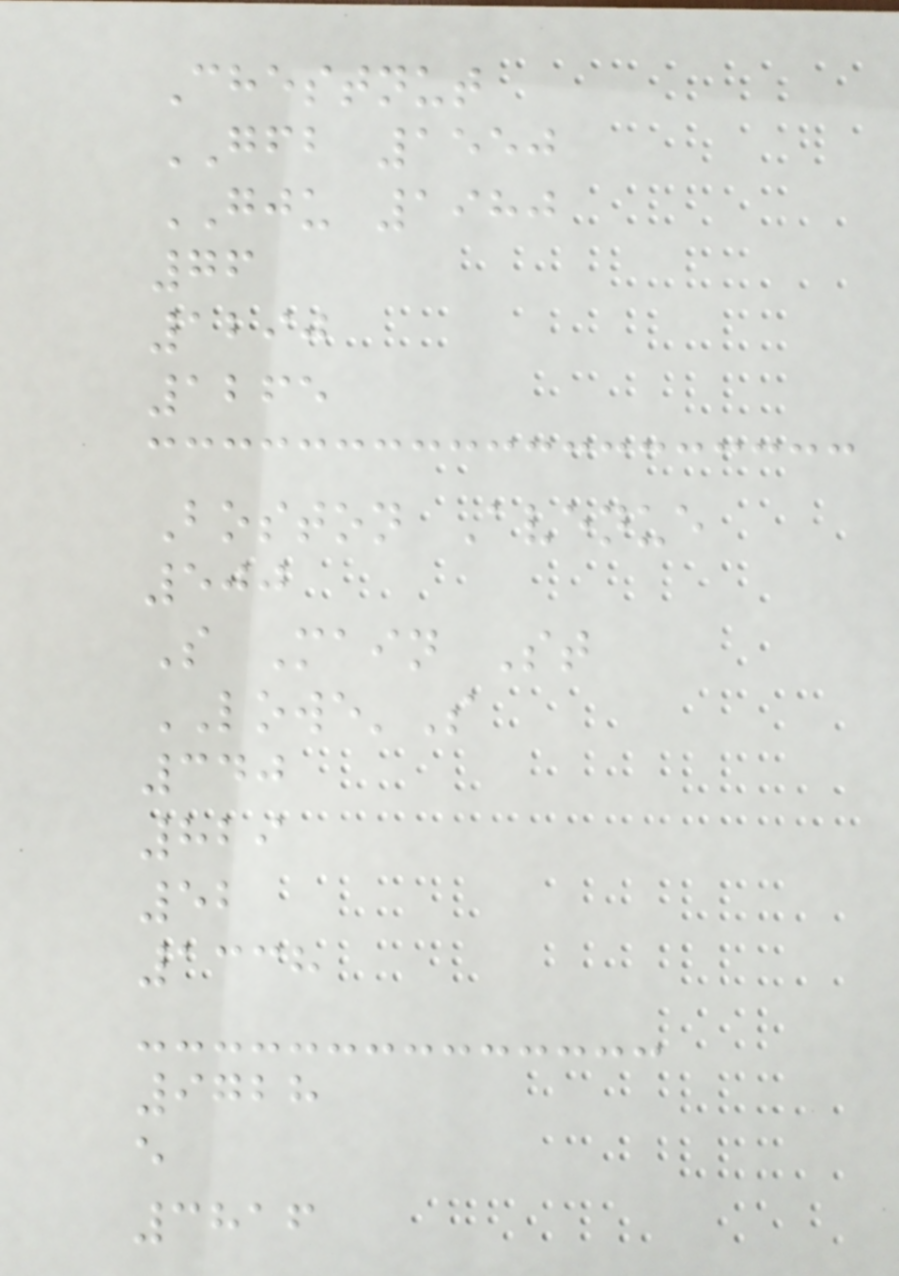Chestnut
GFB 1550
GJU 1980
76
1290
1265
Boston Avenue
500
S Main St
LOWE'S
340
829
52
1338
9728
e
3816
